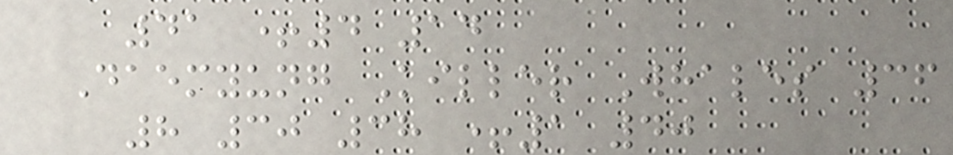41 +4 14
Daemyung Killer Whales 36
8 30 38 +1 40
